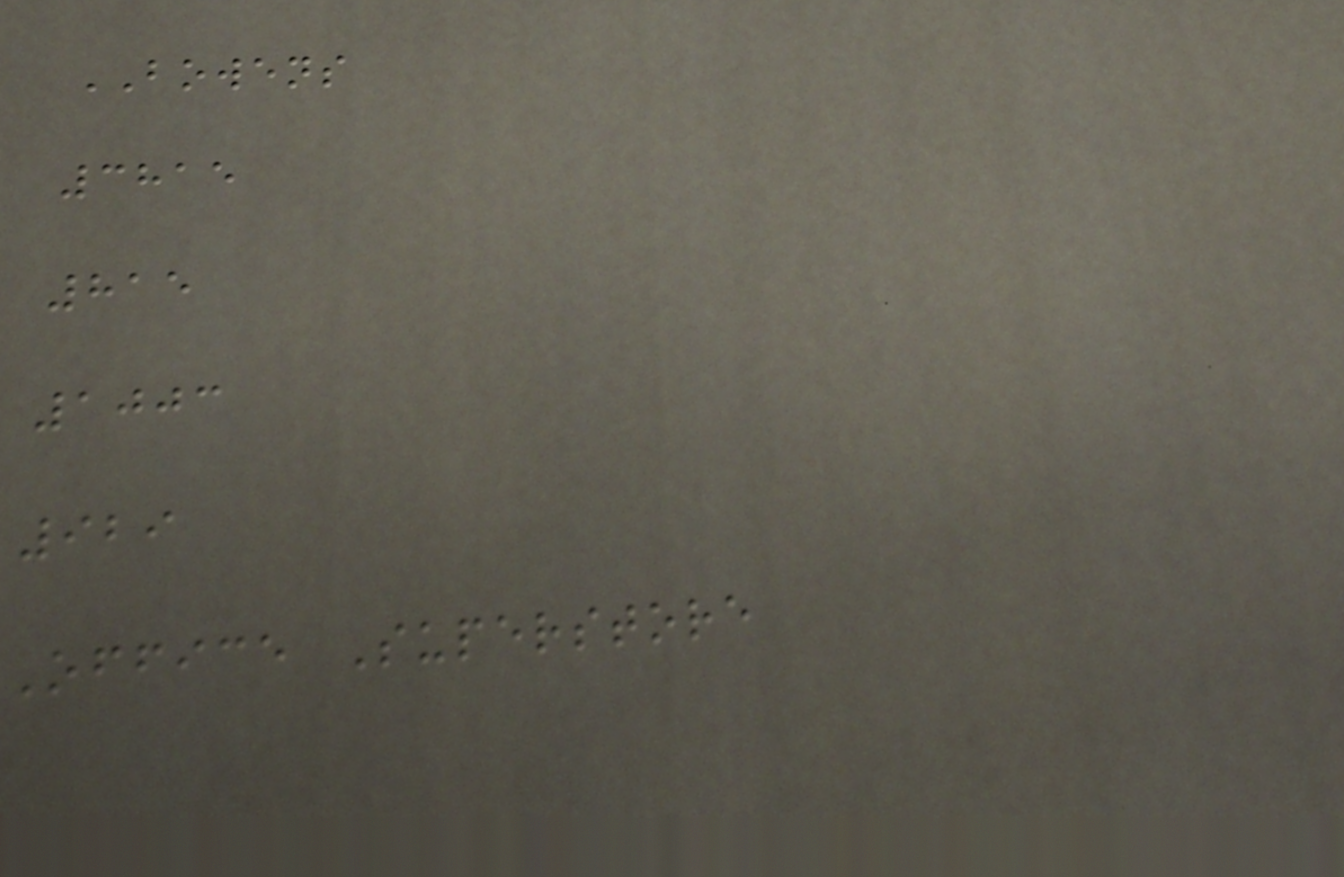BOWENS
3815
815
1003
929
Office Superstore
